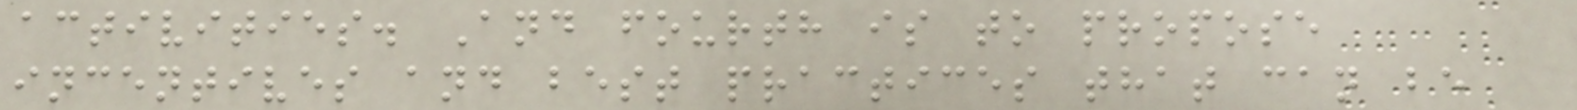activities. And fourth is to propose
incentives and best practices that can be
